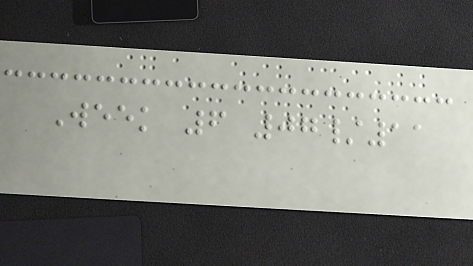Week 6 07/11
